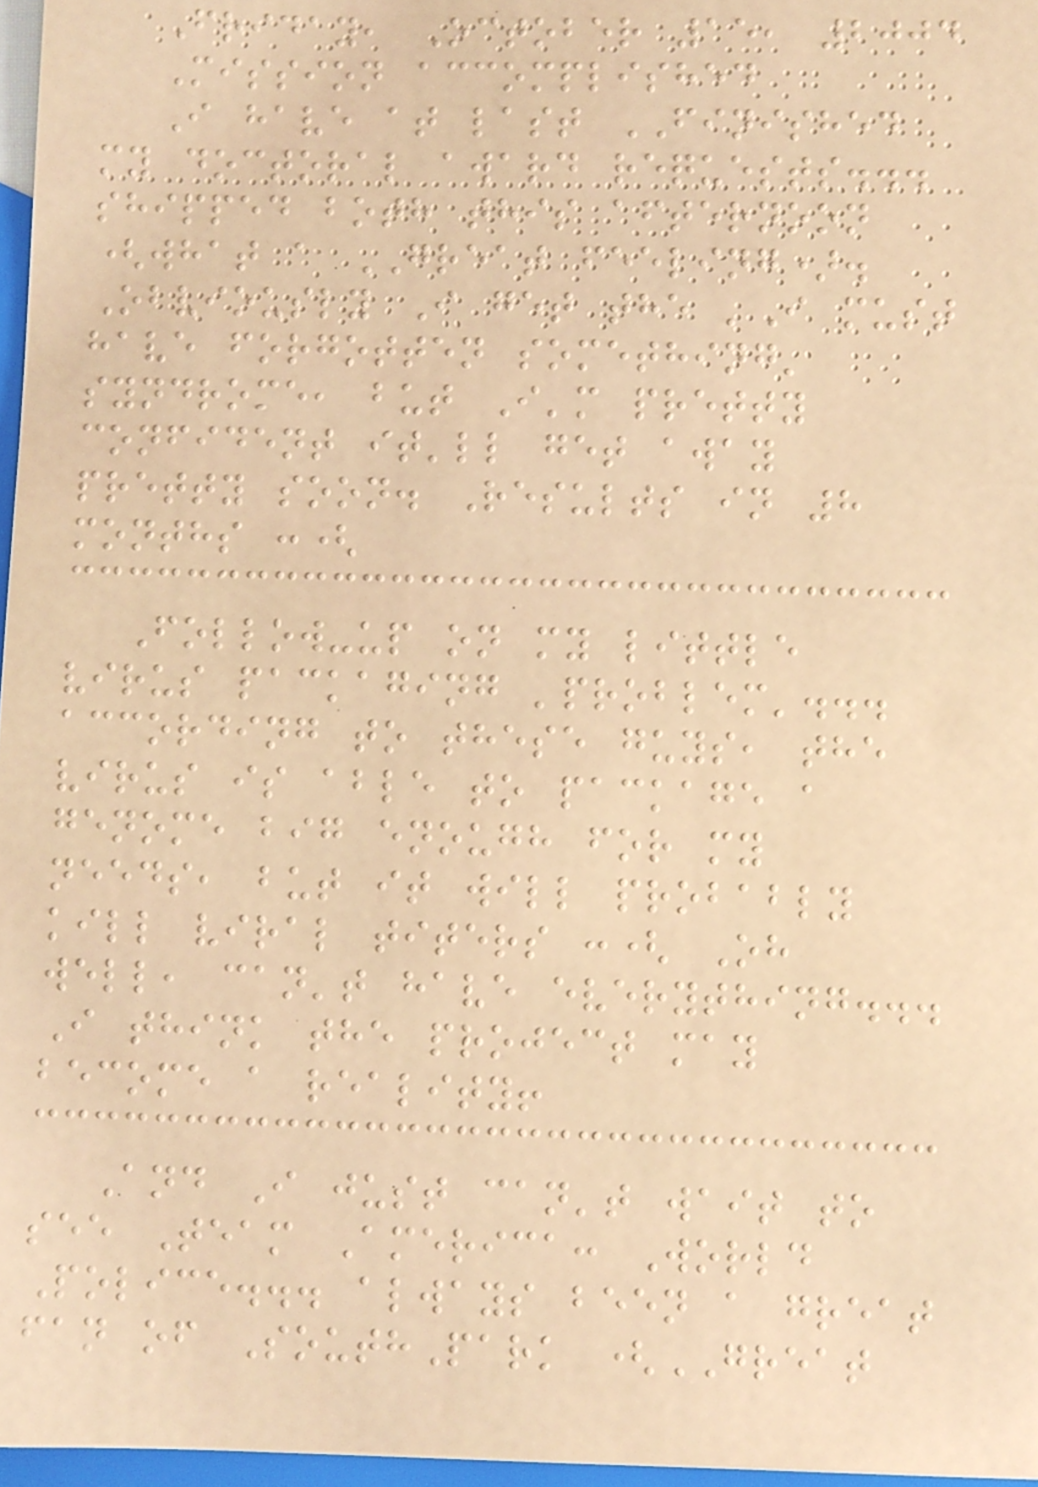Friday, October 15, 2004
Mission accomplished
I have at last FINISHED
my doctoral award requests...
shipped both this afternoon
(what a GREAT feeling).
Obviously I get the 'I must
have forgotten something'
syndrome, but I'm pretty
confident it'll get away
pretty soon. Results in 8
months :(
Follow-up on my little
virus packaging 'problem'...
according to these guys, the
virus is able to package a
genome big enough for my
needs, but it will probably
kill viral titers :( Oh
well, can't have everything...
I think the project may
become a reality!
And I just can't wait to
see Team America: World
Police... always been a great
fan of SouthPark (GREAT
